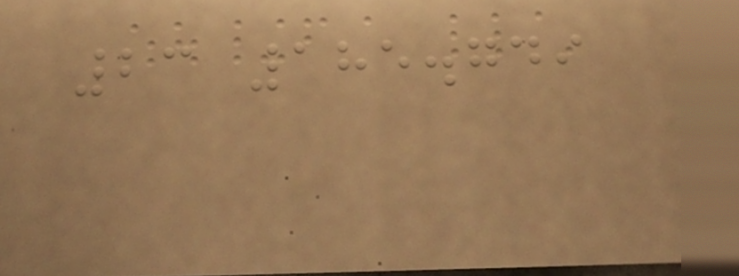23 185.749
